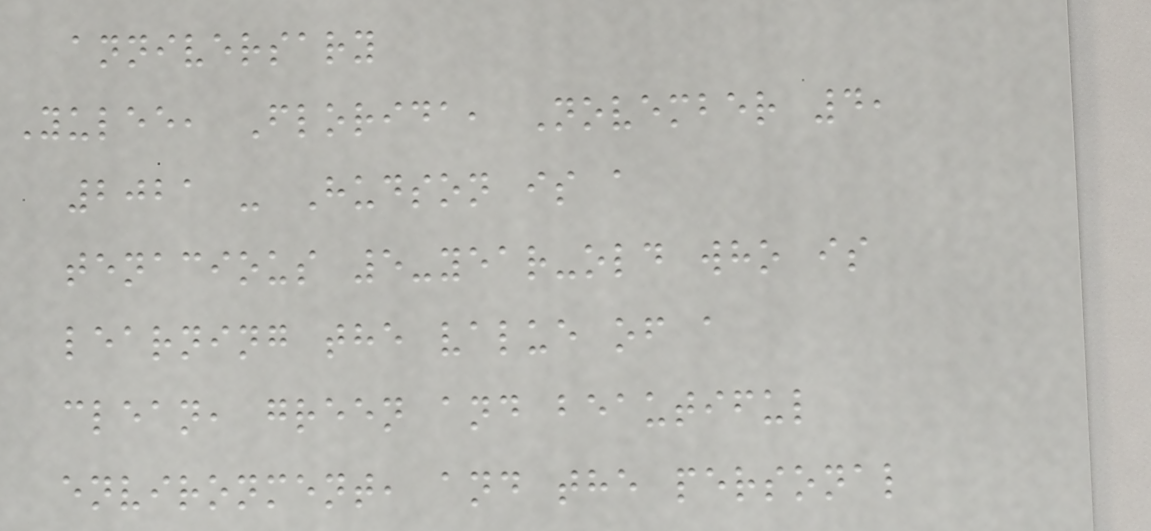anniversary
Yulee, Florida, November 4,
2021 - Hudson is a
tenacious 5-year-old who is
learning the value of a
clean, green and beautiful
environment, and the personal
